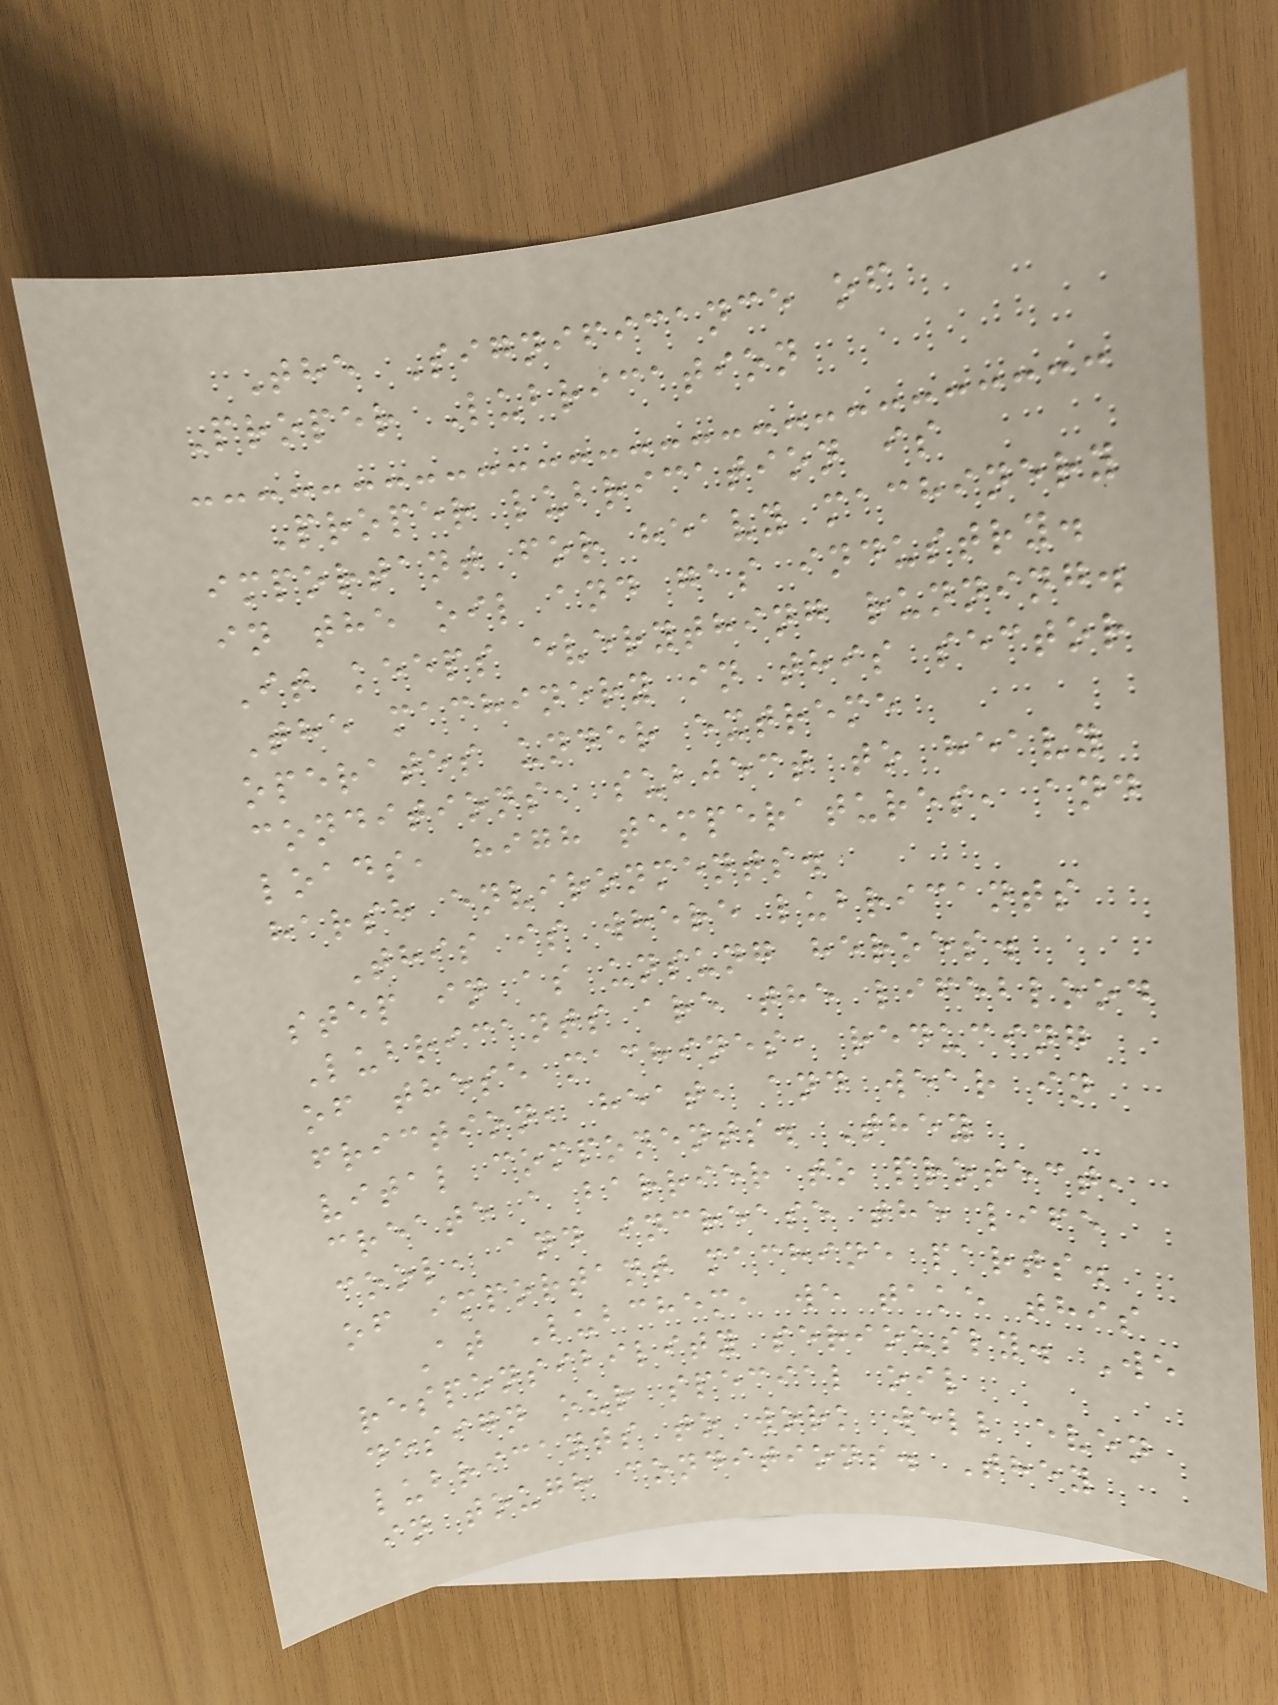The Significance of
Proper Lubrication
Proper lubrication is
important for heavy machinery
in the oil and gas industry.
It keeps everything running.
The machinery in this sector
operates under extreme
conditions, subject to heavy
loads, high temperatures, and
harsh environments.
This is where lubricants
step in as unsung heroes.
Lubricants are the lifeblood
of these machines, reducing
friction, heat, and wear in
vital components. They
create a barrier to protect,
cool, and increase the life
of important machine parts.
At Lubchem, we take this
responsibility seriously. We
design our special oil
lubricants to work well even
in tough conditions. They
